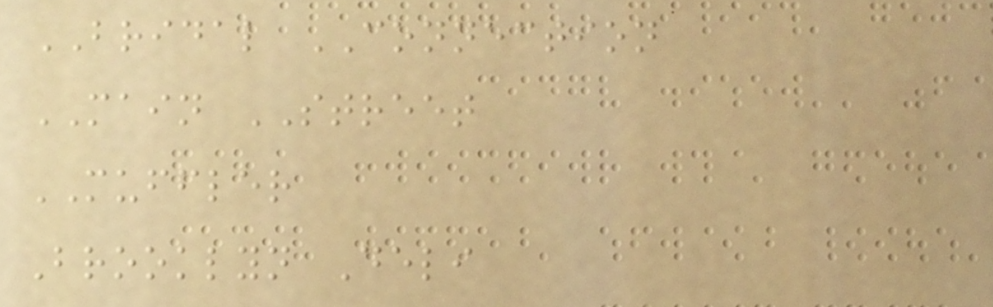BRIDAL CONNECTION
MAIN STREET
MUFFLER
Brooklyn Deli
